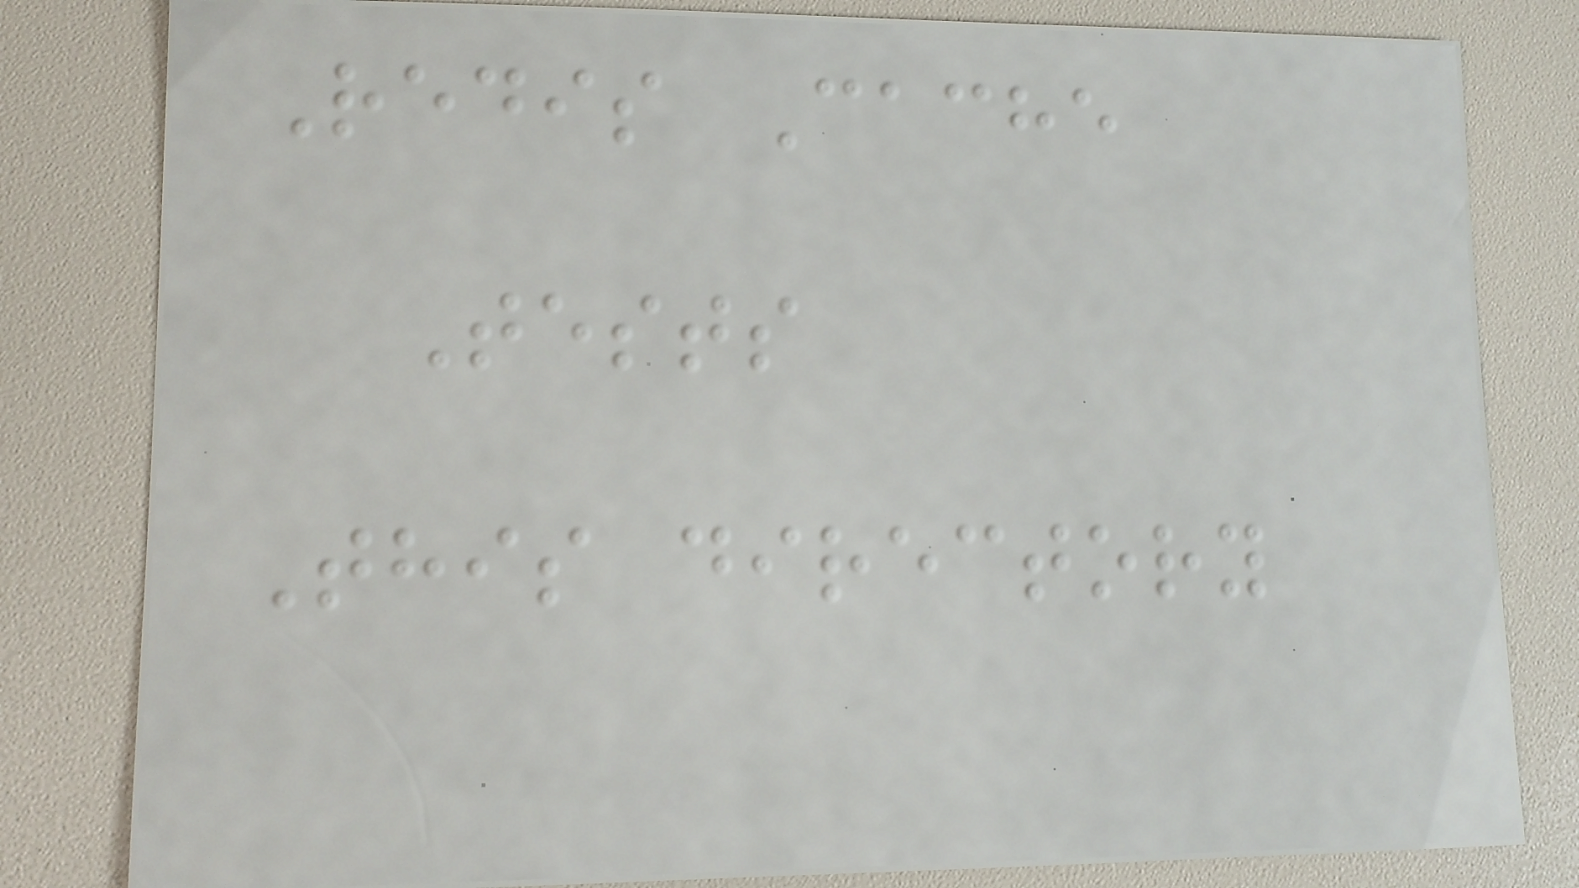Redis Cache
Tests
This directory
